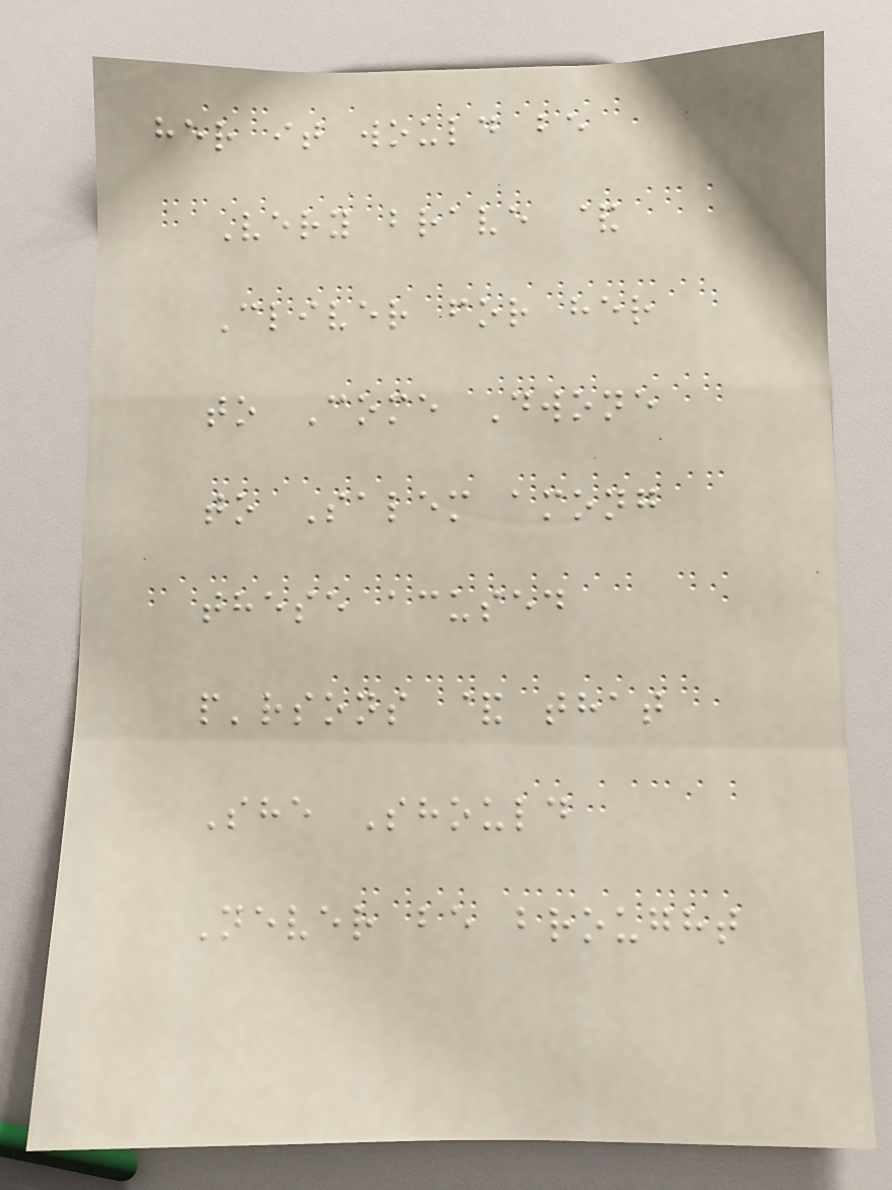her it would be
Very brave &
Cliver for her
to Come Dwone
to Salem among
these acused
p'rsons & that
She Should
Never be brought
